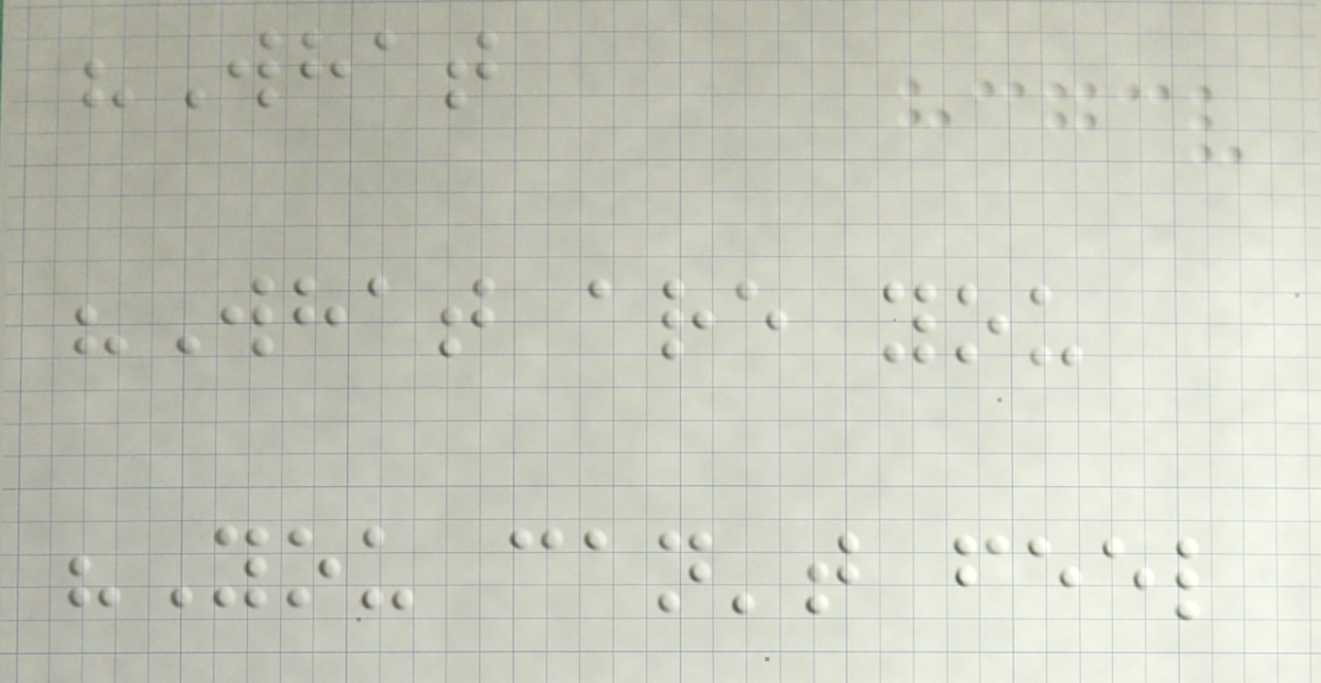"What
"What are you
"You can't feel
